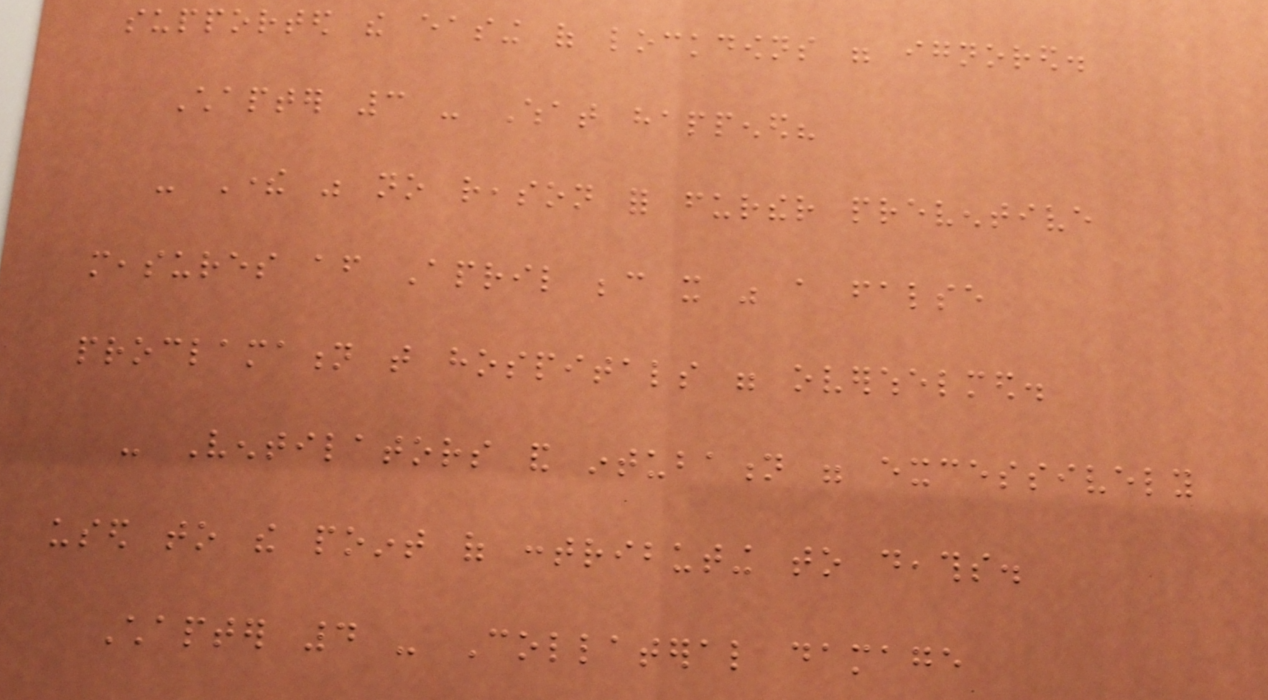supported the easing of lockdowns were ignored.
Chapter 3 - What happened?
- There was no reason for further preventive
measures after April because it was a false
proclamation that hospitals were overwhelmed.
- Ventilators and intubation were excessively
used to the point of contributing to deaths.
Chapter 4 - Collateral damage
